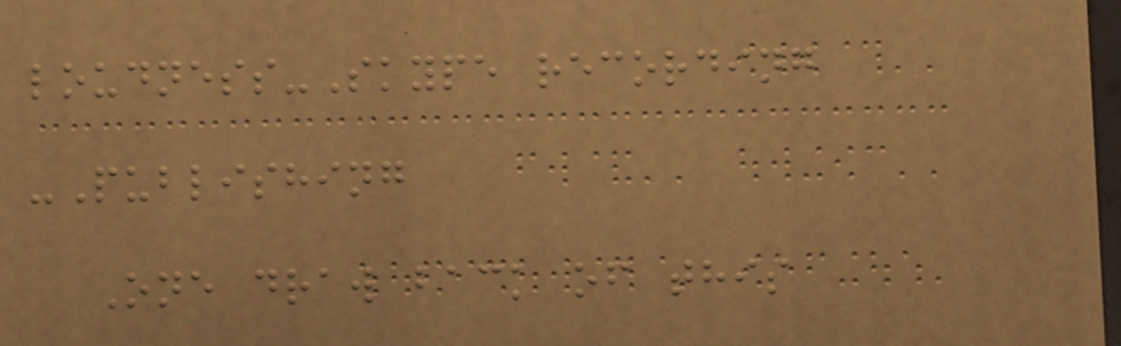loudness-Skype recording
-Publishing
One draw back of this
